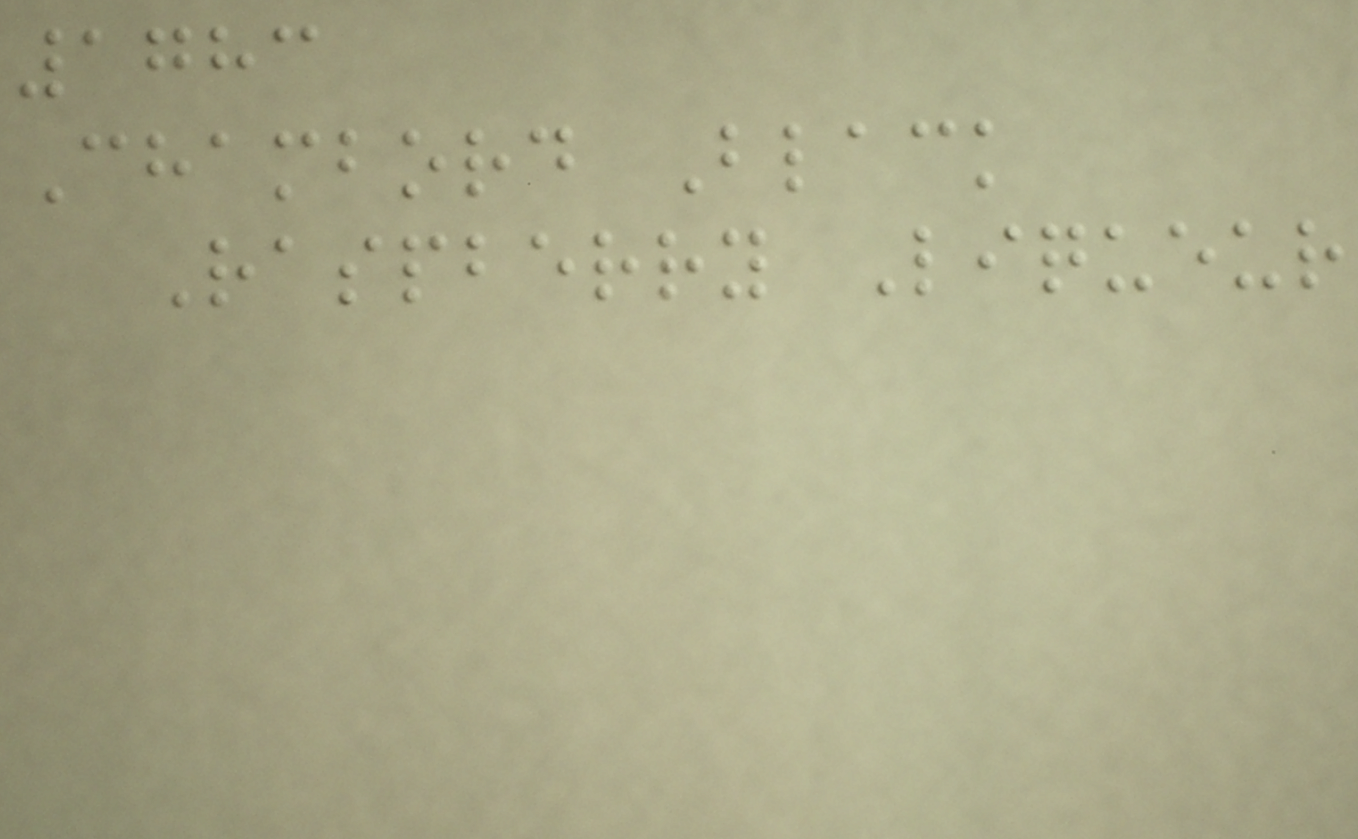1783
Chambord Black
Raspberry Liqueur
